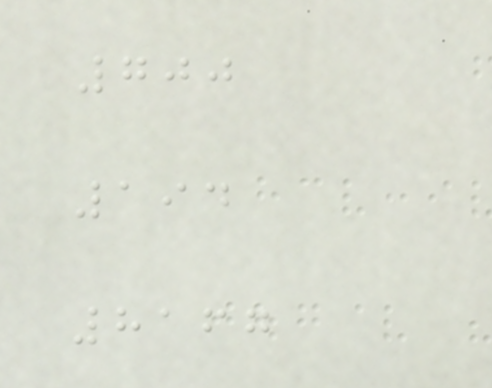700
194
8167
